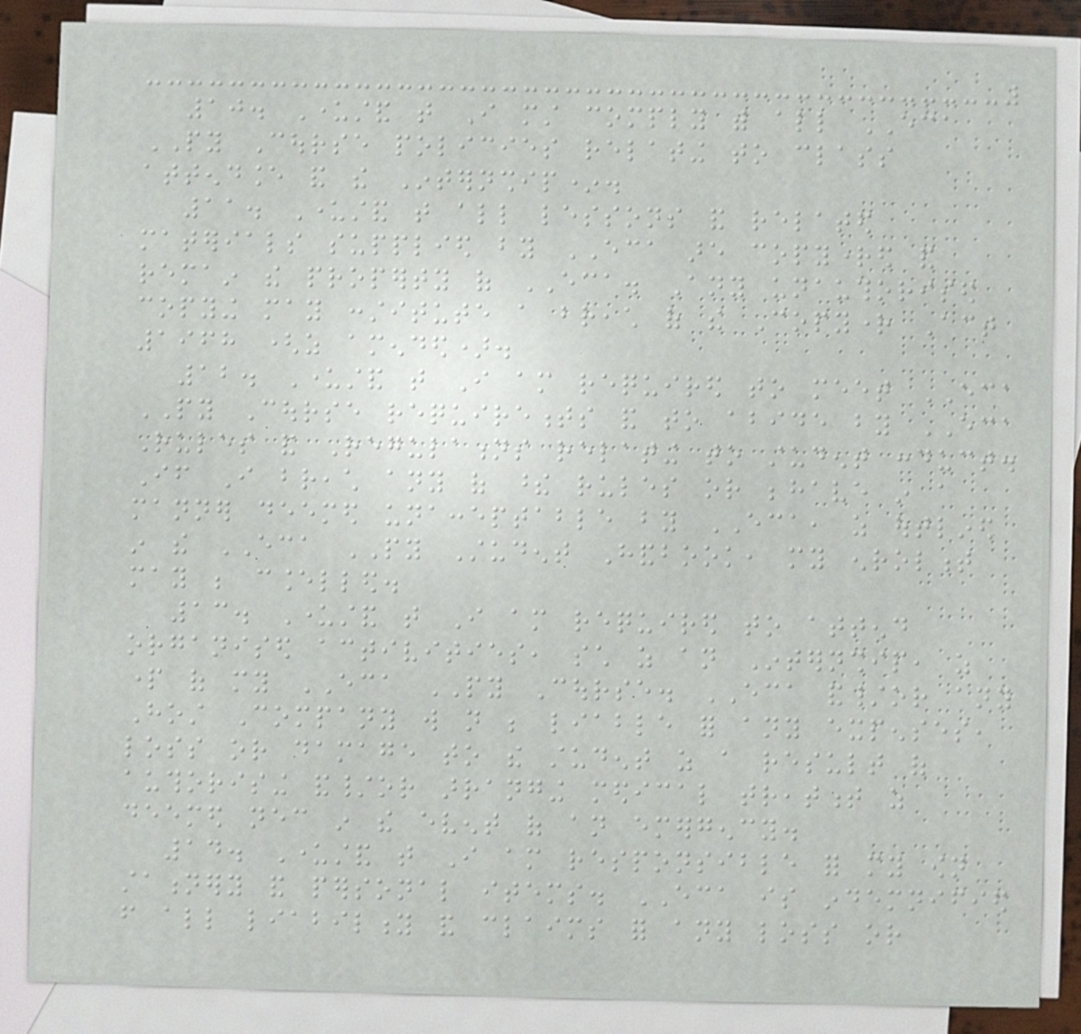10. Understand that I must comply with all ECA
PY Course policies relating to class
attendance and the Internship*.
11. Understand that all lessons and related
materials supplied by ECA are copyrighted and
remain the property of ECA. Any unauthorised
copying may constitute a breach of the Copyright Act
1968 (as amended).
12. Understand that I am required to meet ECA
PY Course requirements and to abide by ECA
Rules and Regulations relating to student conduct.
If I breach any of these rules or behave in a
manner deemed unacceptable by ECA, as outlined
in the ECA PY Student Handbook, my enrolment
may be cancelled.
13. Understand that I am required to attend
organised activities, such as an Internship, as
part of my ECA PY Course. ECA and/or any
Host Company will not be liable for any expenses,
loss or damage to the student as a result of
authorising and/or arranging medical treatment as
deemed necessary in the event of an emergency.
14. Understand that I am responsible for my own
stationery and personal items. ECA is indemnified
from all liability and claims for any loss or
